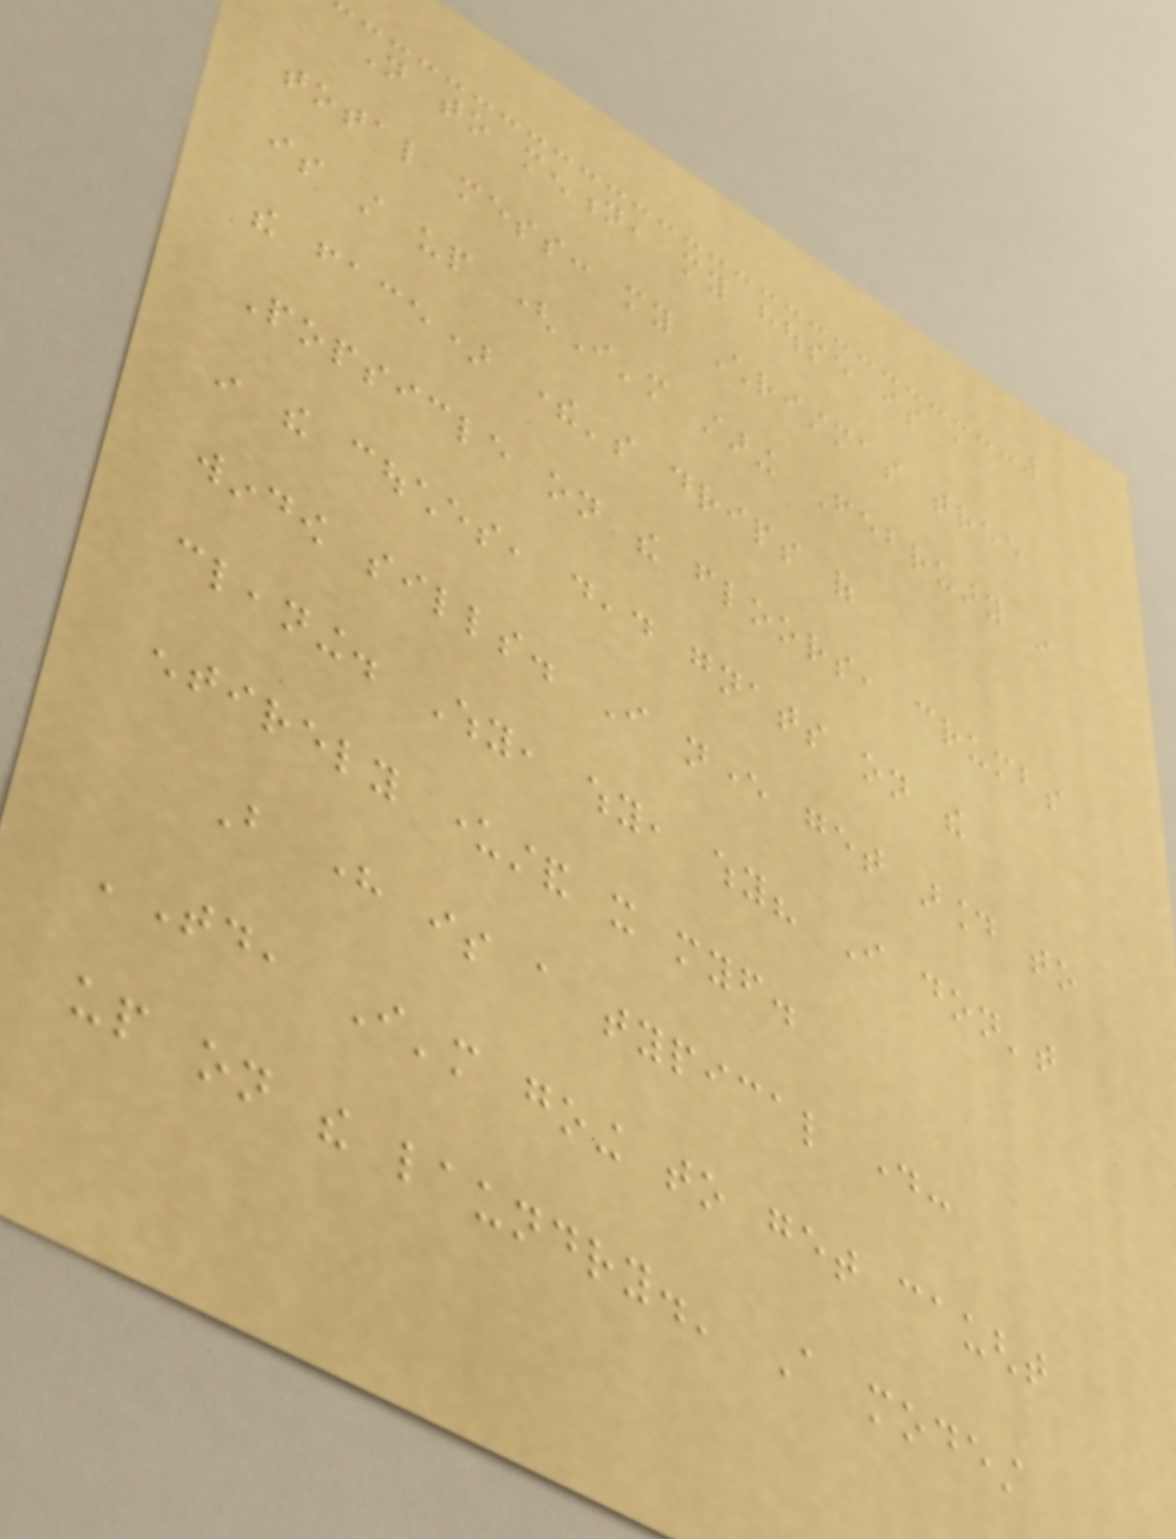Not to mention, my house is a
total mess: my Christmas tree
is still up (I'm staring February in
the face) there's drips of
Popsicle on the floors, crumbs
in the couches, dead gnats on the
window sills. I never get around to
cleaning. Why, why, why? I don't
entirely understand it myself.
But here is a typical day:
'Today, I'm going to get caught
up on the laundry.' A modest
